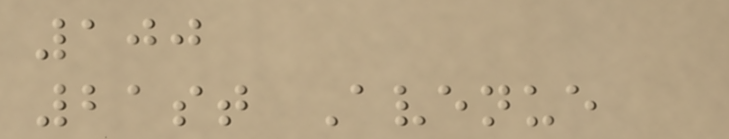100
21st Avenue
